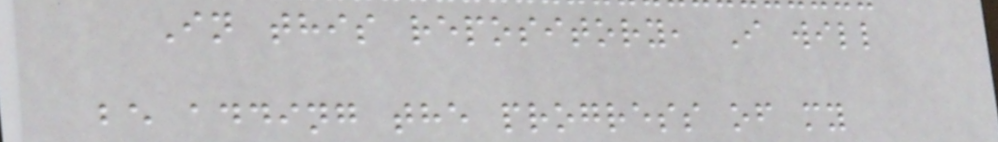In this repository, I will
be adding the progress of my
